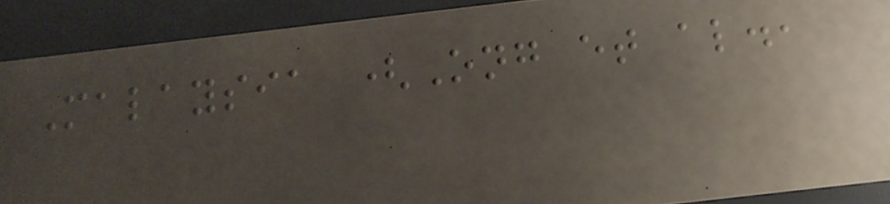Malaysia (Ong et al.,
